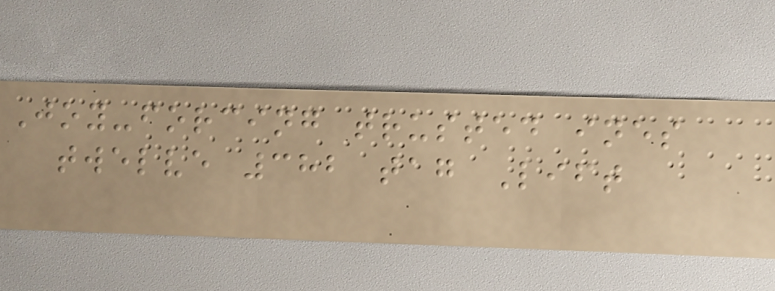Joy-forcing trusted ines
twelve 382 tag Lift
